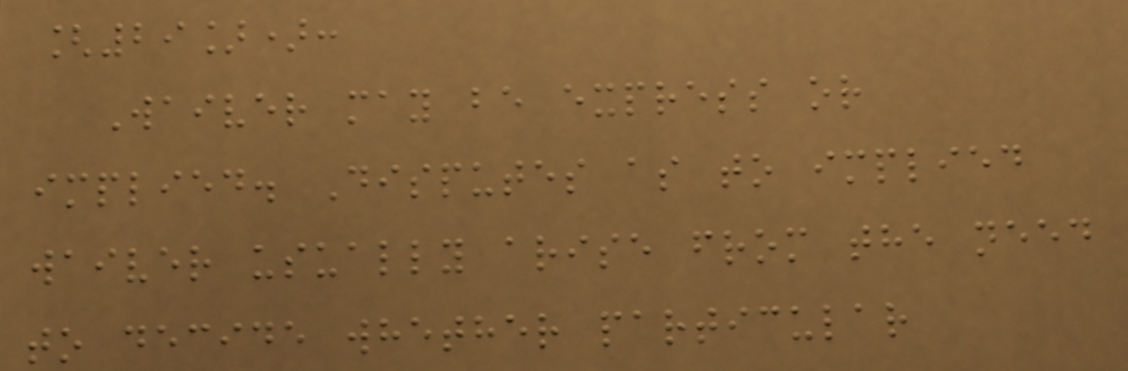[29]):
Waiver may be express or
implied. Disputes as to implied
waiver usually arise from the need
to decide whether particular
